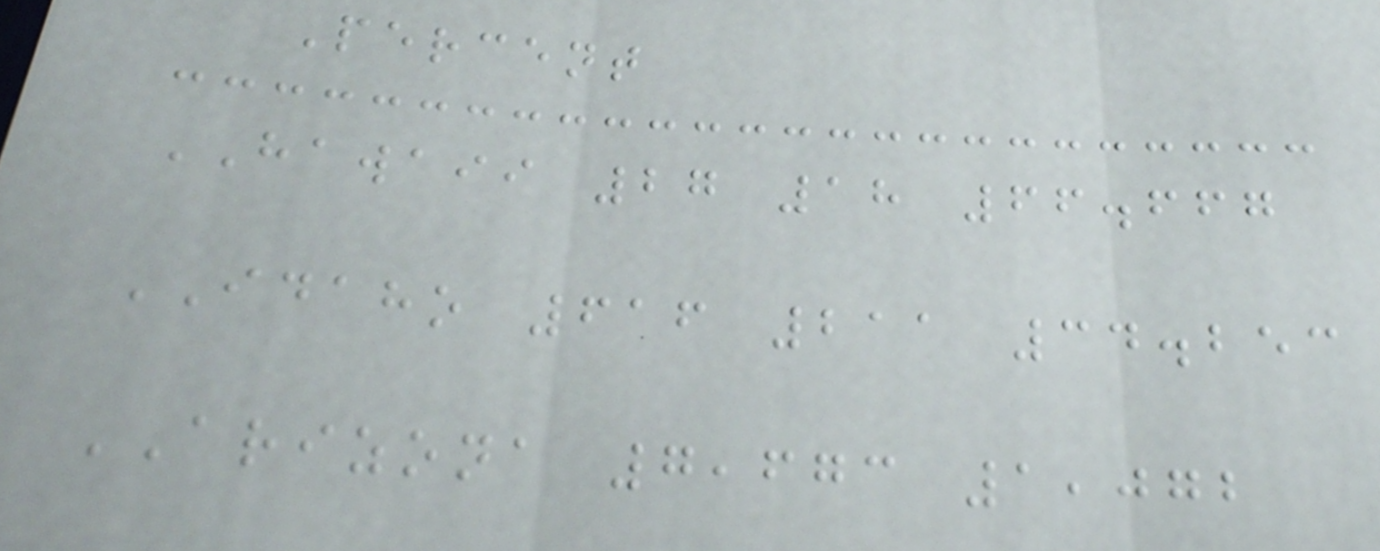Percent
HAWAII 27 18 66.667
IDAHO 616 211 34.253
ARIZONA 7,673 1,072
